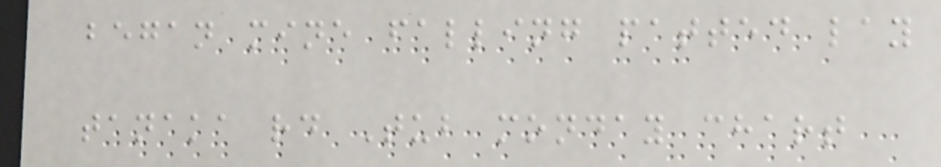began mine falling patted lay
tanaka rd Tub monday chart
